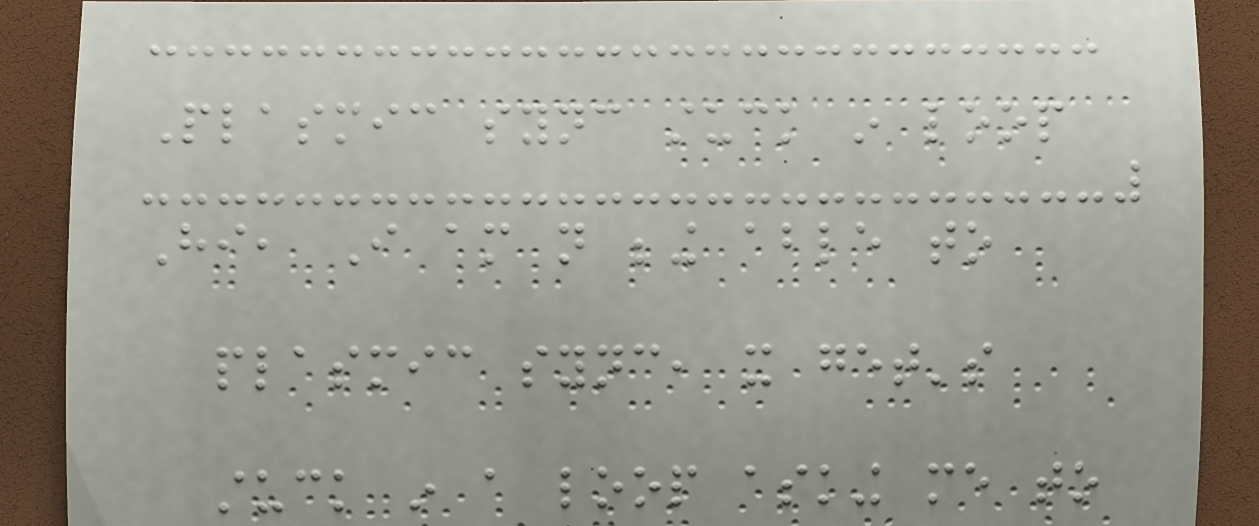Plasmic sync stuck in loop
Hi, I am not being able to
plasmic sync, it get's
stuck in a loop asking me to
